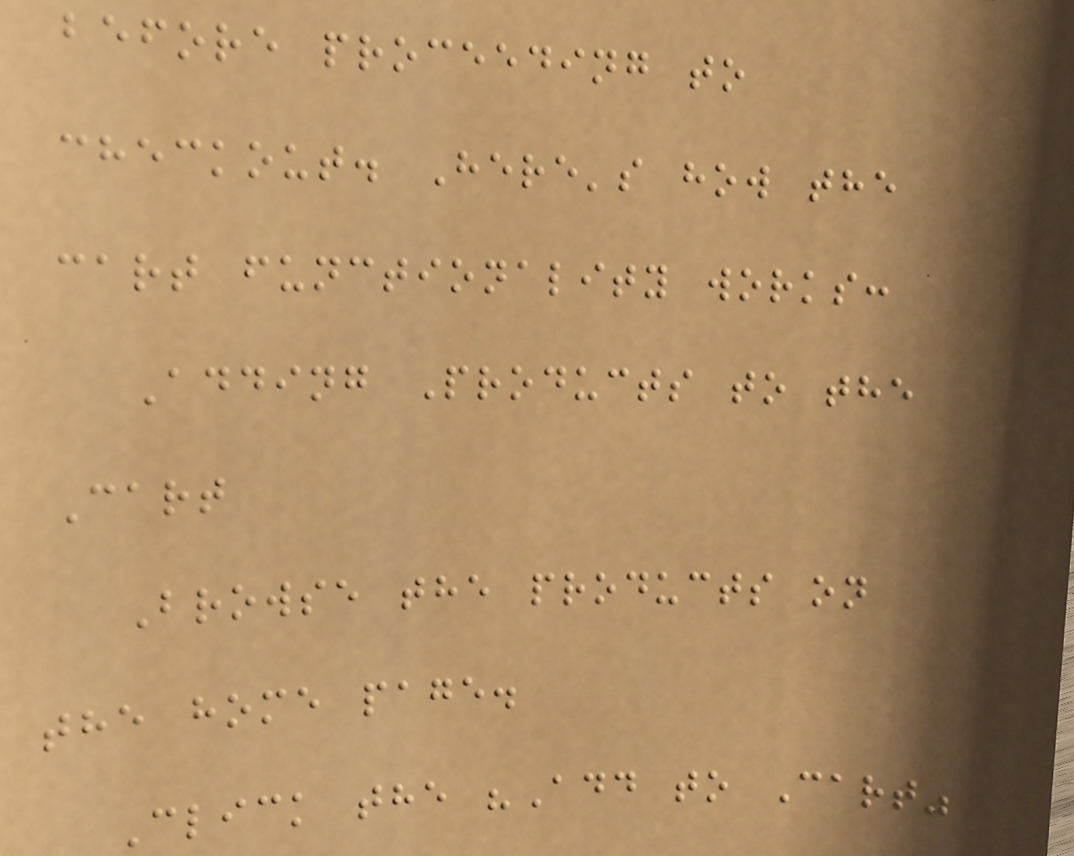before proceeding to
checkout. Here's how the
cart functionality works:
Adding Products to the
Cart
Browse the products on
the home page.
Click the "Add to Cart"
